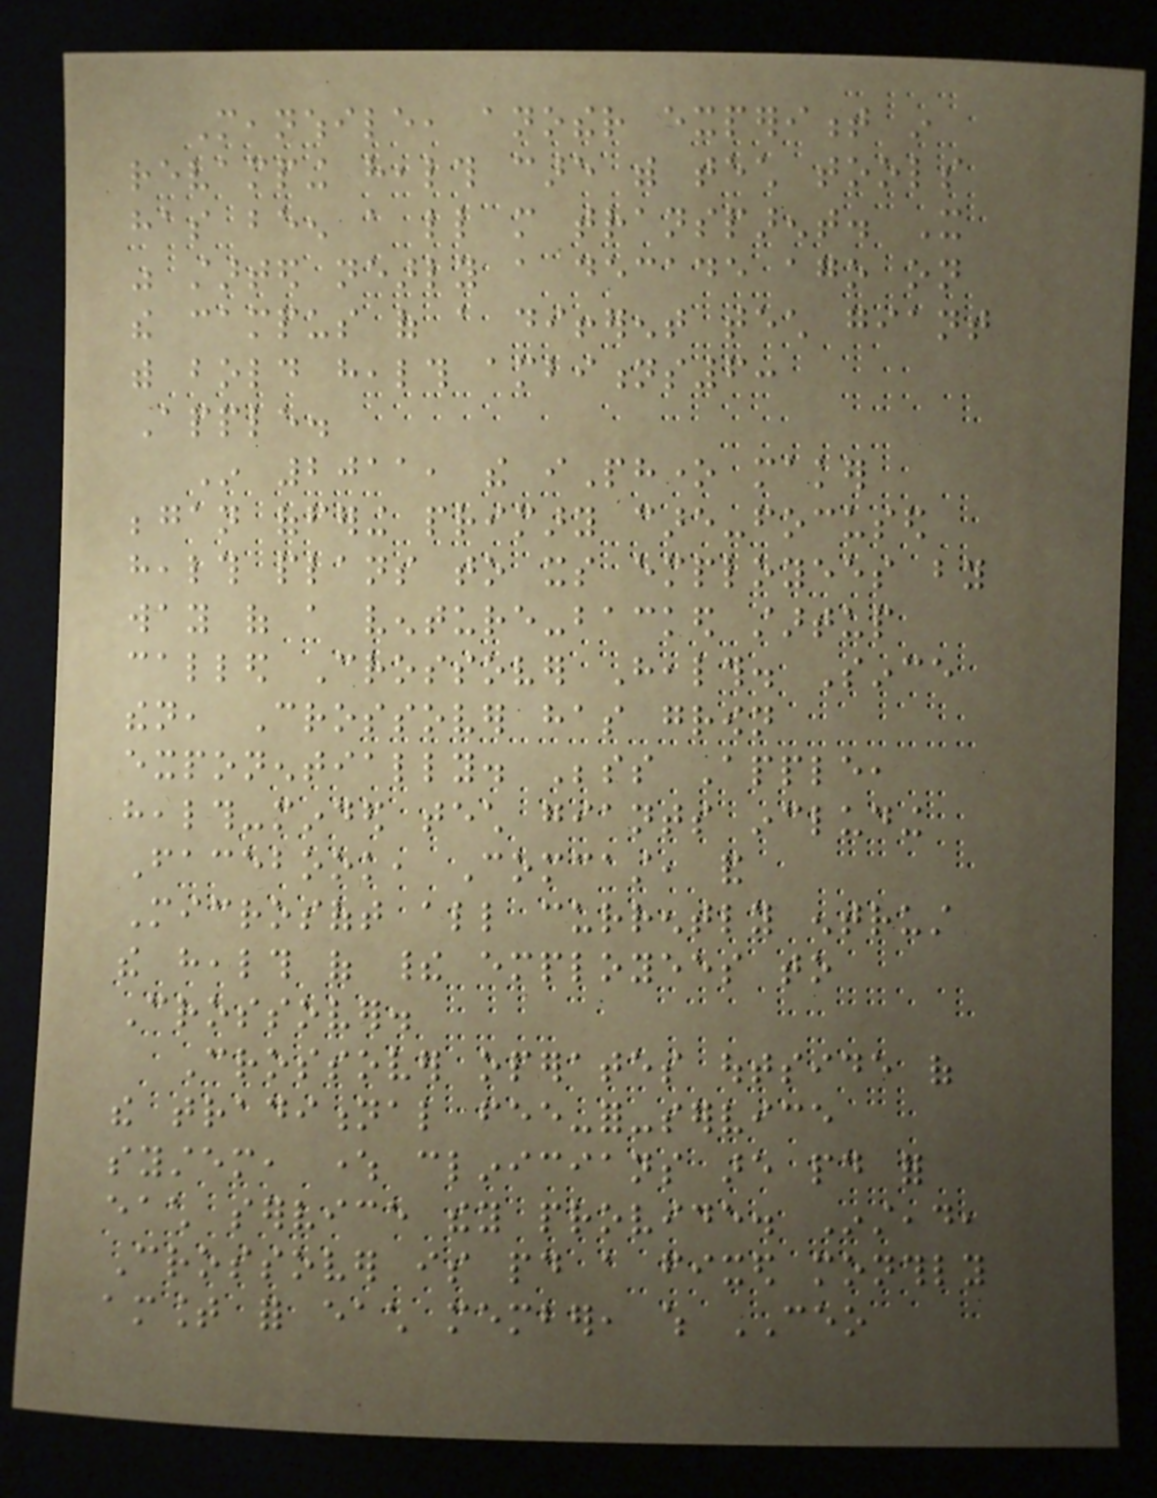Meanwhile, another experiment in
revamping health care with tech tools
has been a little more transparent. It
was started nearly a decade ago on
the campus of a different tech giant
with bold health ambitions6:
Apple.
In 2011, the iPhone maker
began offering primary care-focused
health plans to its employees by
way of a venture-backed startup
called Crossover Health. Since
then, Crossover has grown
exponentially. Besides Apple,
health-minded tech giants including
Facebook, Comcast, and
Microsoft all currently entrust
the health of their employees to
Crossover.
Crossover operates outside of
the traditional fee-for-service
system, where clinicians are paid for
each service they provide. Instead,
Crossover is paid a fixed monthly
amount for each member, which CEO
